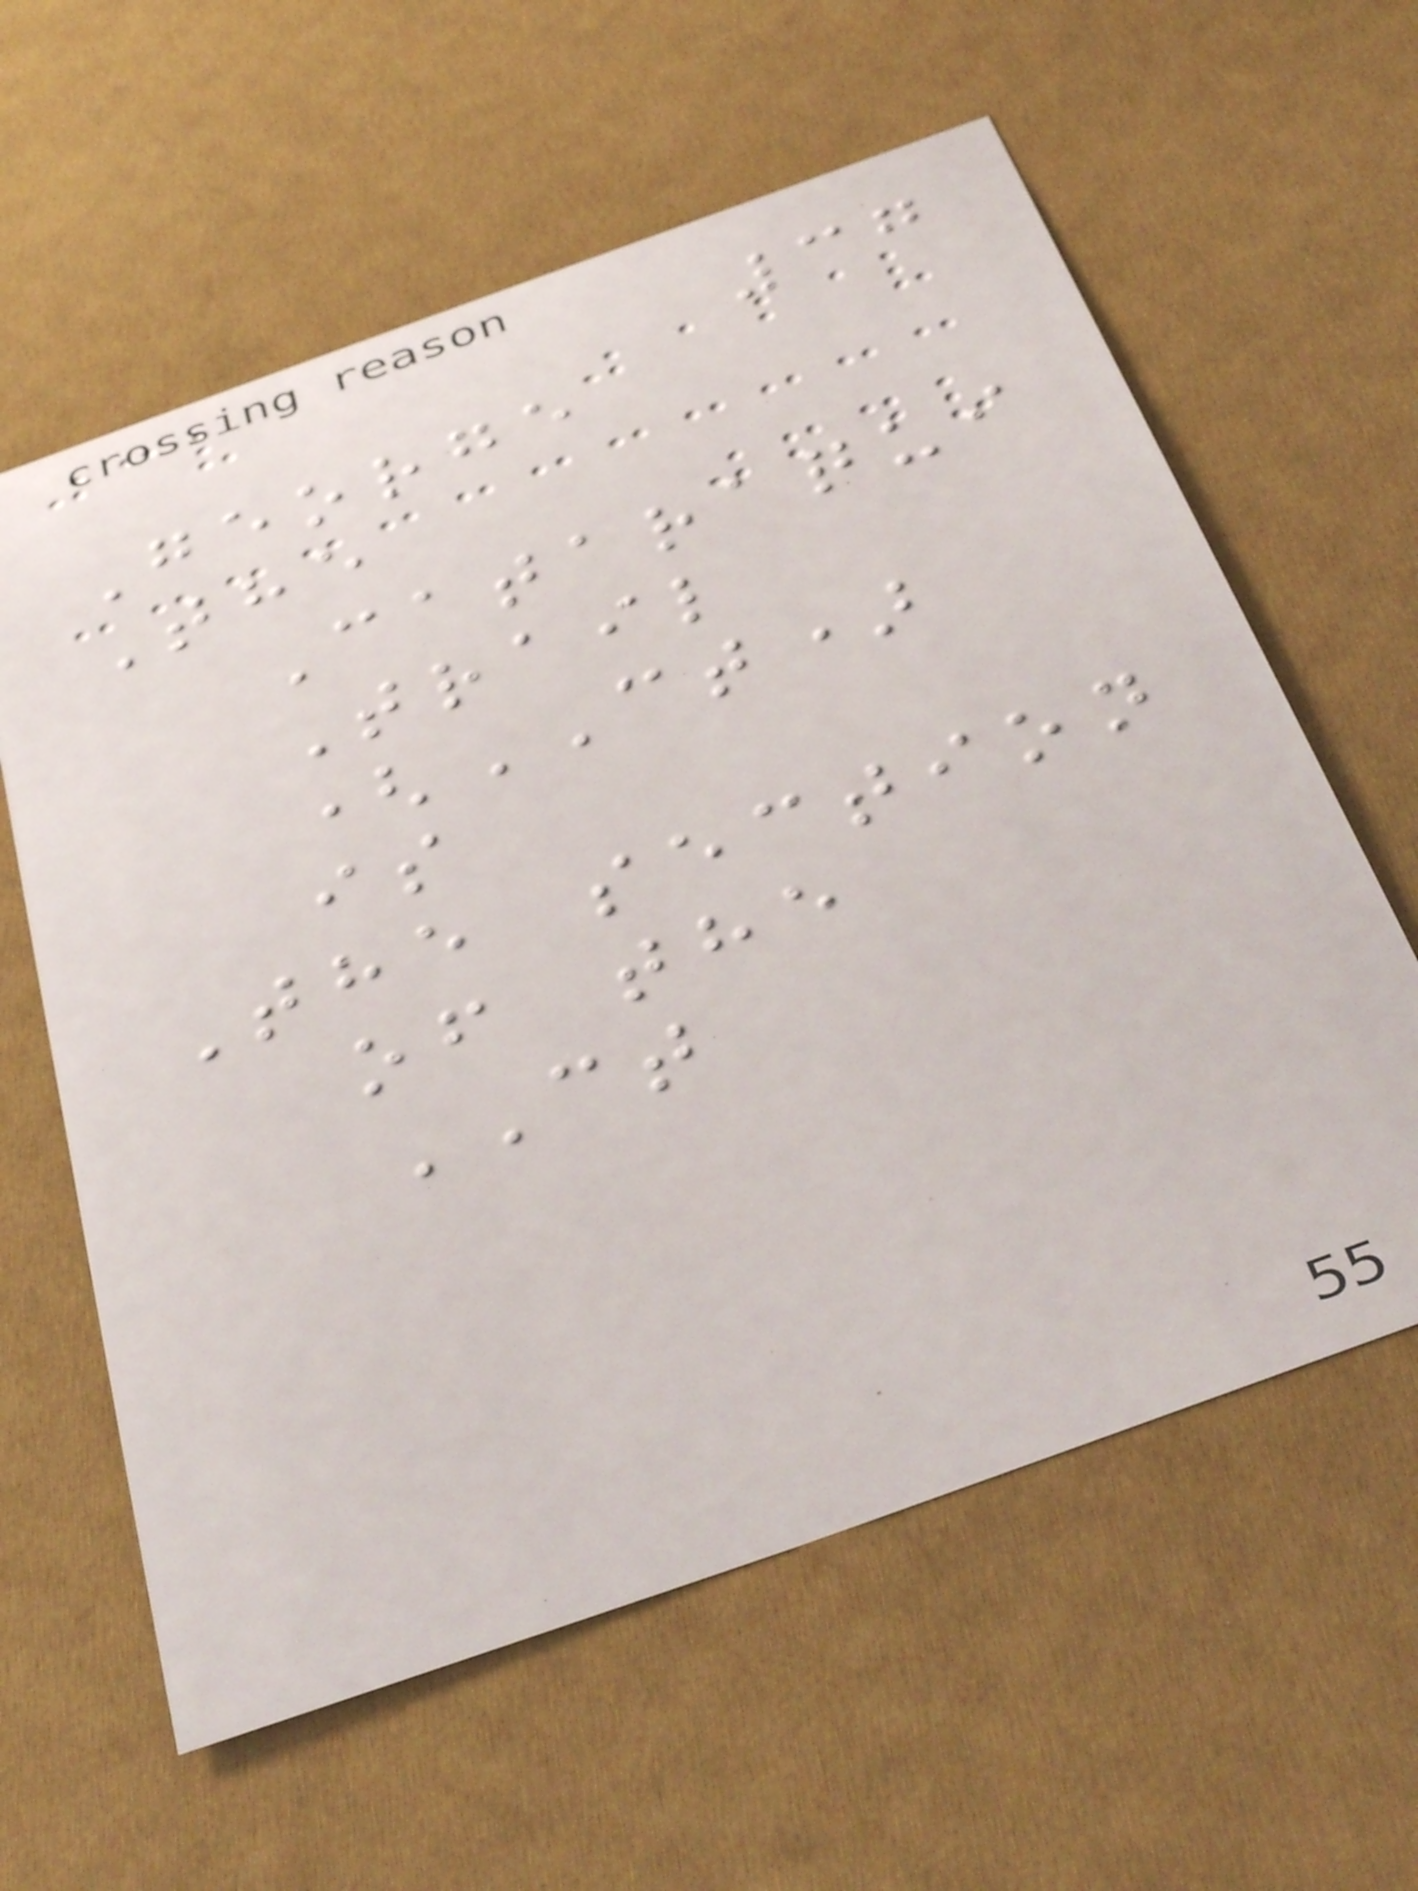37
George
The
Cataraqui
Trail
(CT)
is
The section
of the
CT
